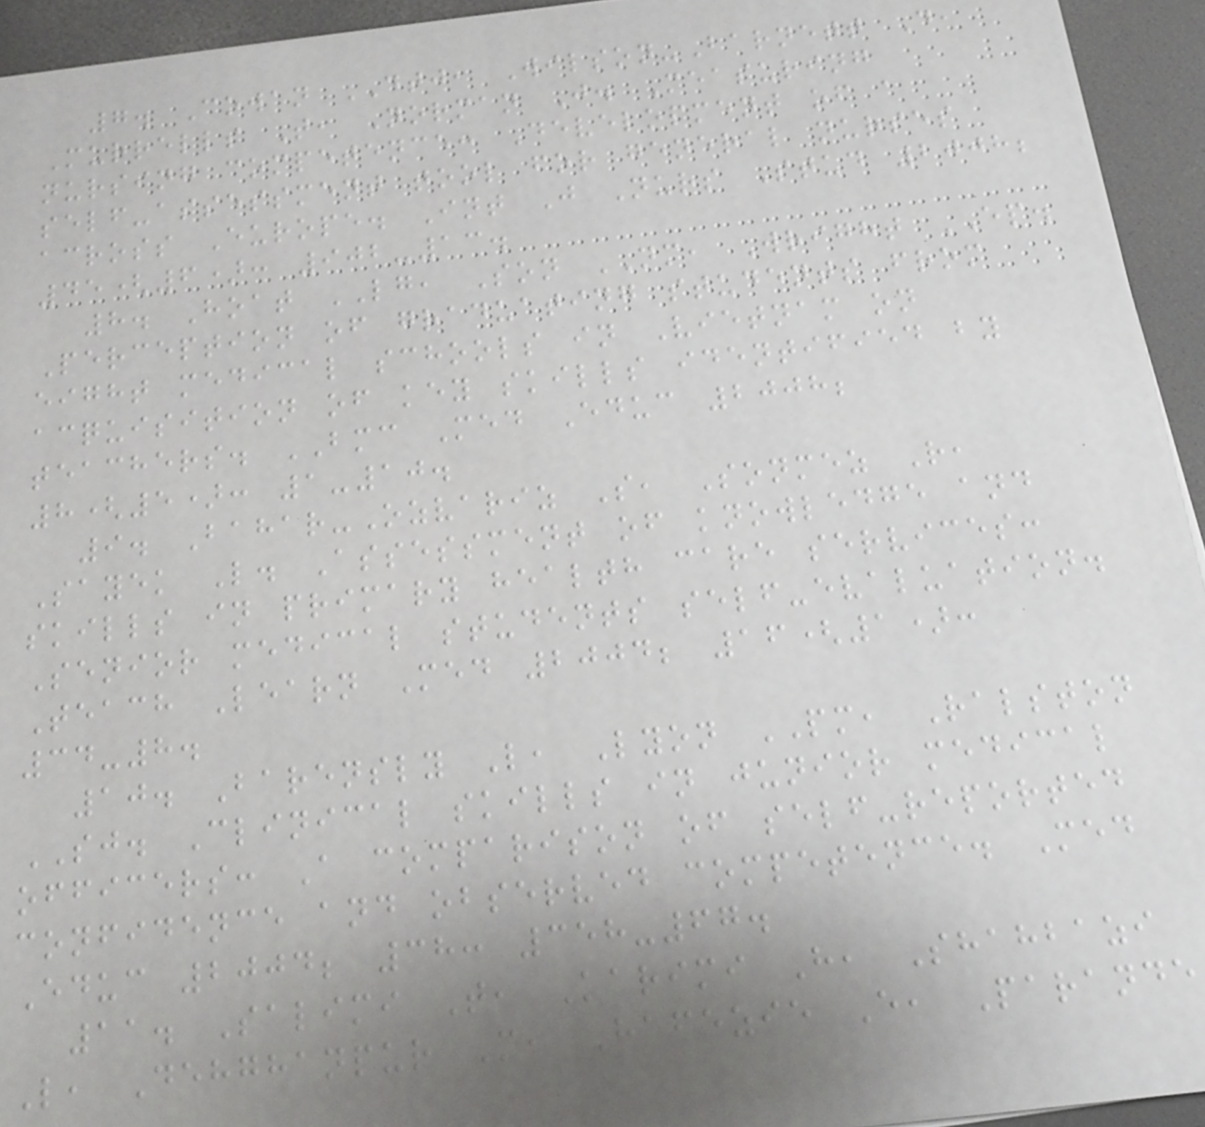7. Cowan DTJ, Wilson-Barnett D,
Murrells T, Norman J. Measuring
nursing competence: Development of a
self-assessment tool for general nurses
across Europe. Int J Nurs Stud 2008;
45(6): 902-13.
8. Hoat LG, Son NM, Wright EP.
Perception of graduating students from
eight medical schools in Vietnam on
acquisition of key skills identified by
teachers. BMC Med Educ 2008;
8(5): 1-10.
9. Bahar-Ozvariz S, Sonmez R,
Sayek L. Assessment of knowledge and
skills in primary health care services:
Senior medical students self-evaluation.
Teach Learn Med 2004; 16(1):
34-8.
10. Barensly L, Lyon PM, Ralston
SJ. Clinical skills in junior medical
officers: A comparison of self-reported
confidence and observed competence. Med
Educ 2004; 38: 358-67.
11. Salimi T, Karimi H, Shahbazi
L, Dehghanpur M, Hafezie E, Parande
